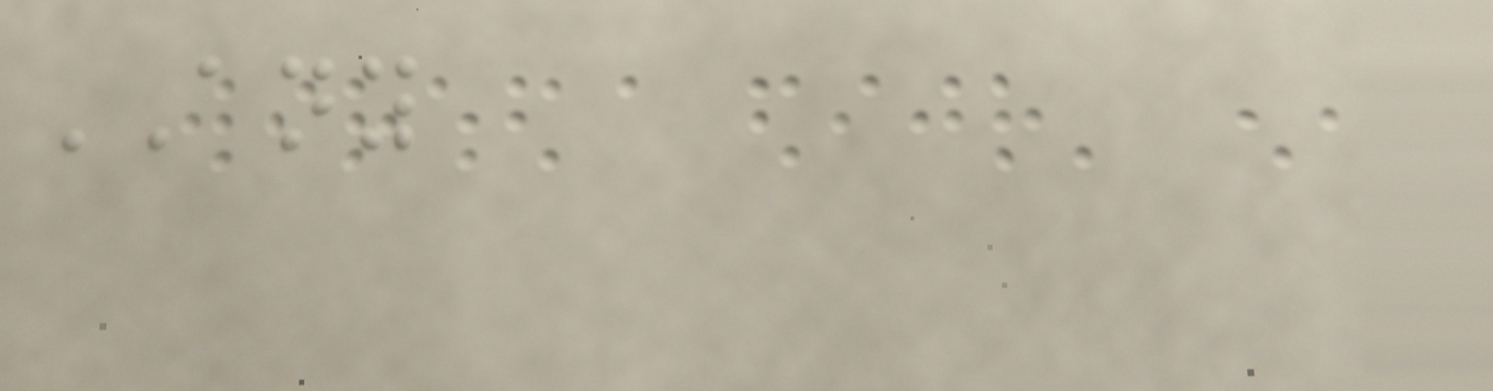ANY
